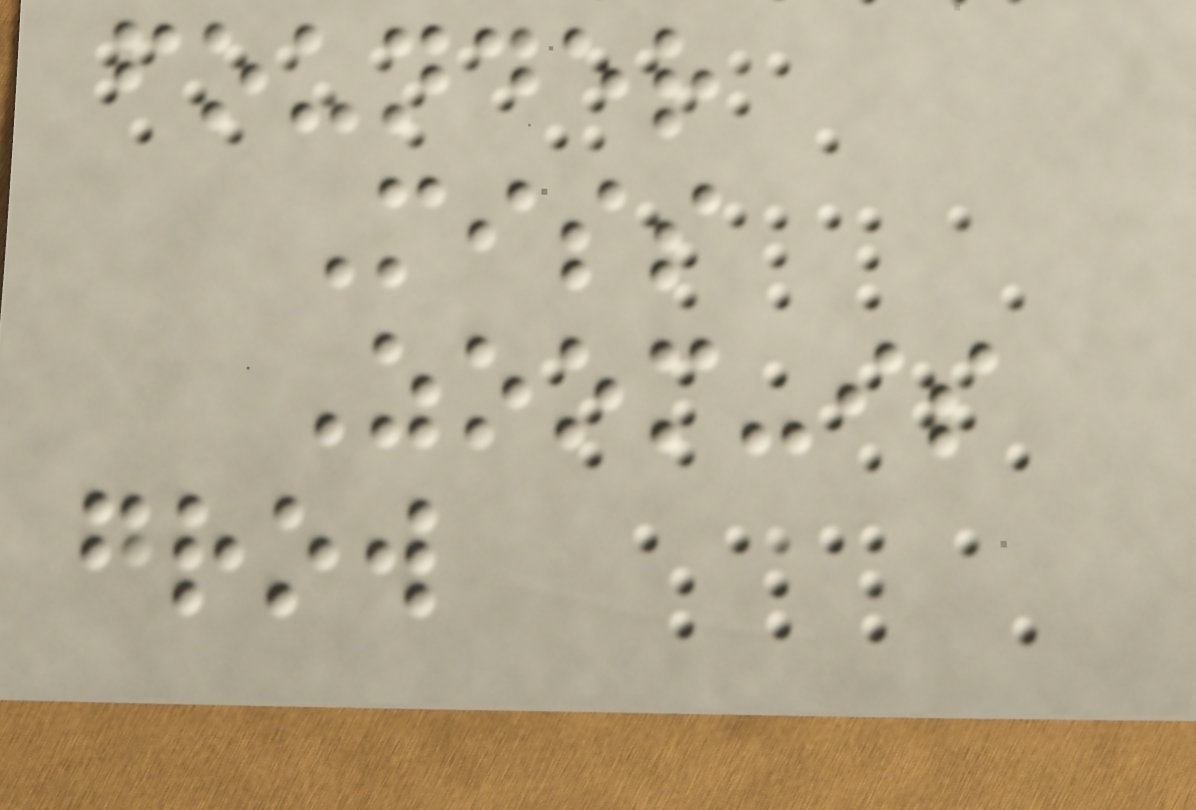founder
Miss
Zoom-is
grow
